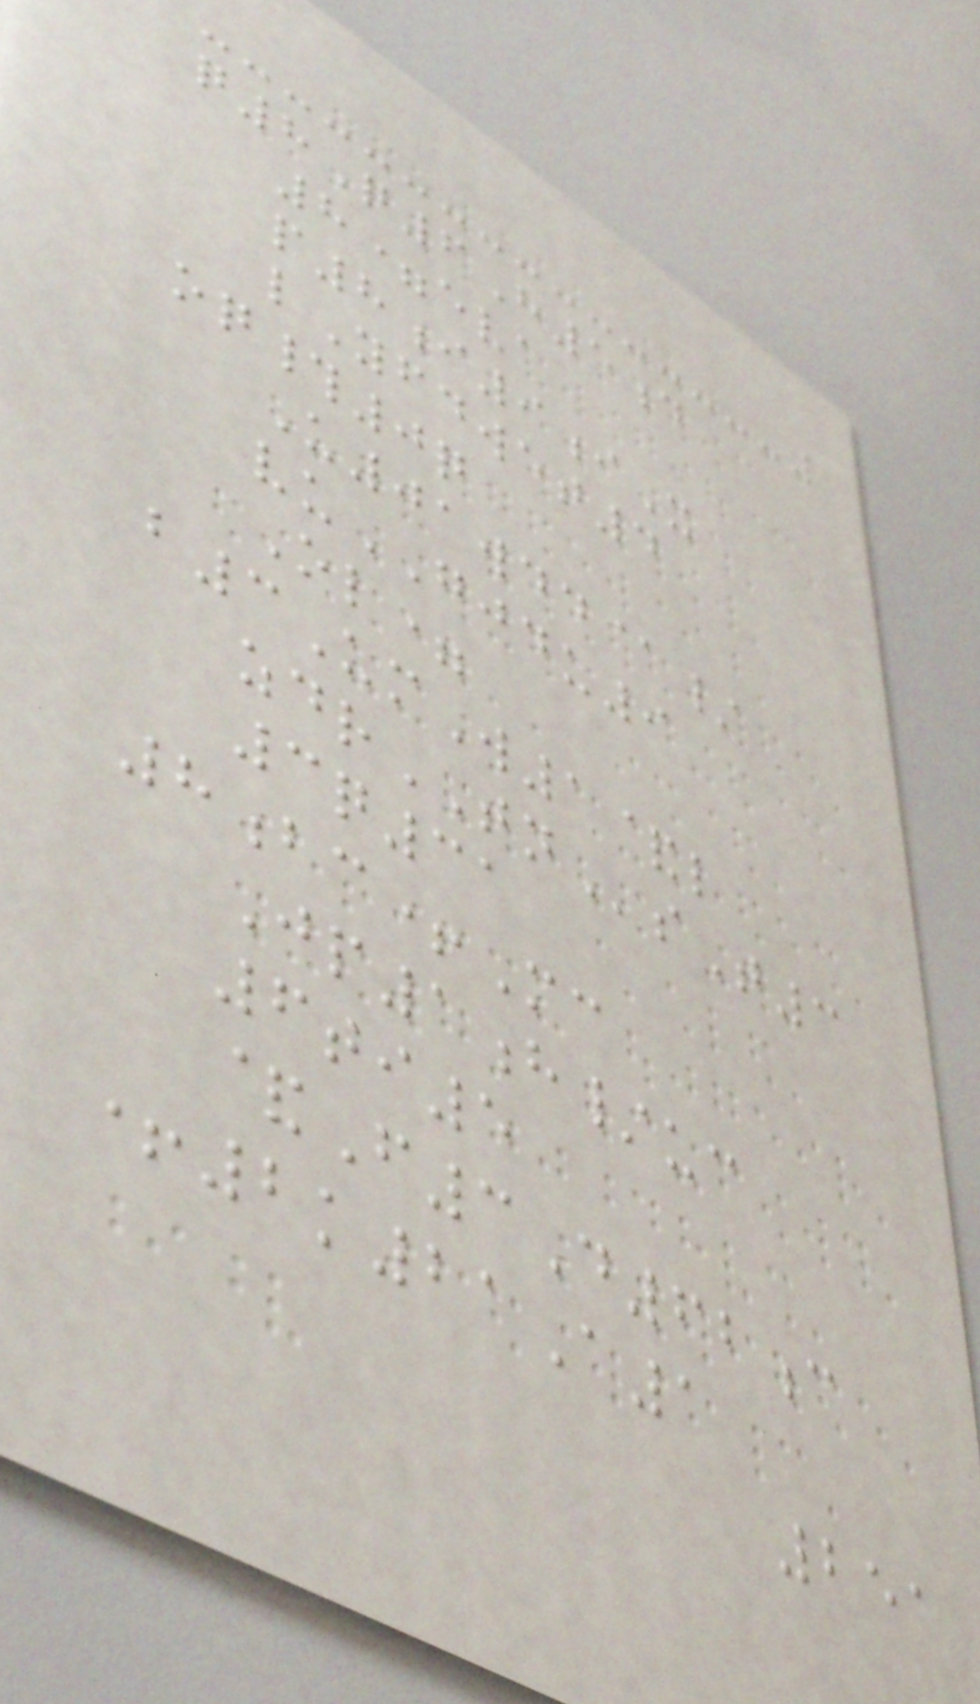q8Q6H5d
8=eva
p8i9iX
lYfdwet4
oq#0q
U01wdd@/
vuGJDU9
Ol=
b3UmW1&l
zdrTNsT3
3q31
8bc+Mc
Jp1h/uc
6ti5
&F3D62c
+2k21A1
251
